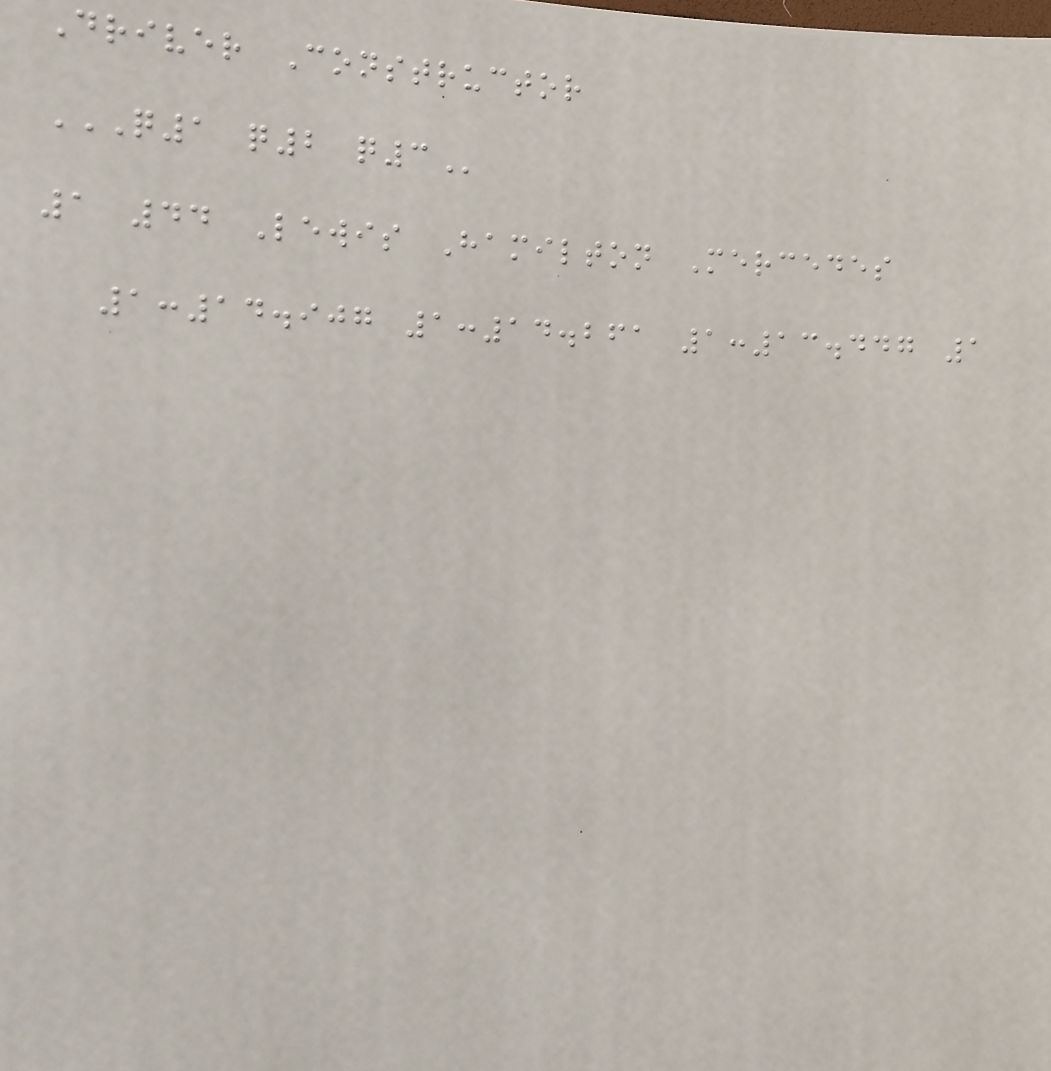Driver Constructor
Q1 Q2 Q3
1 44 Lewis Hamilton Mercedes
1:14.907 1:14.261 1:13.447 1
